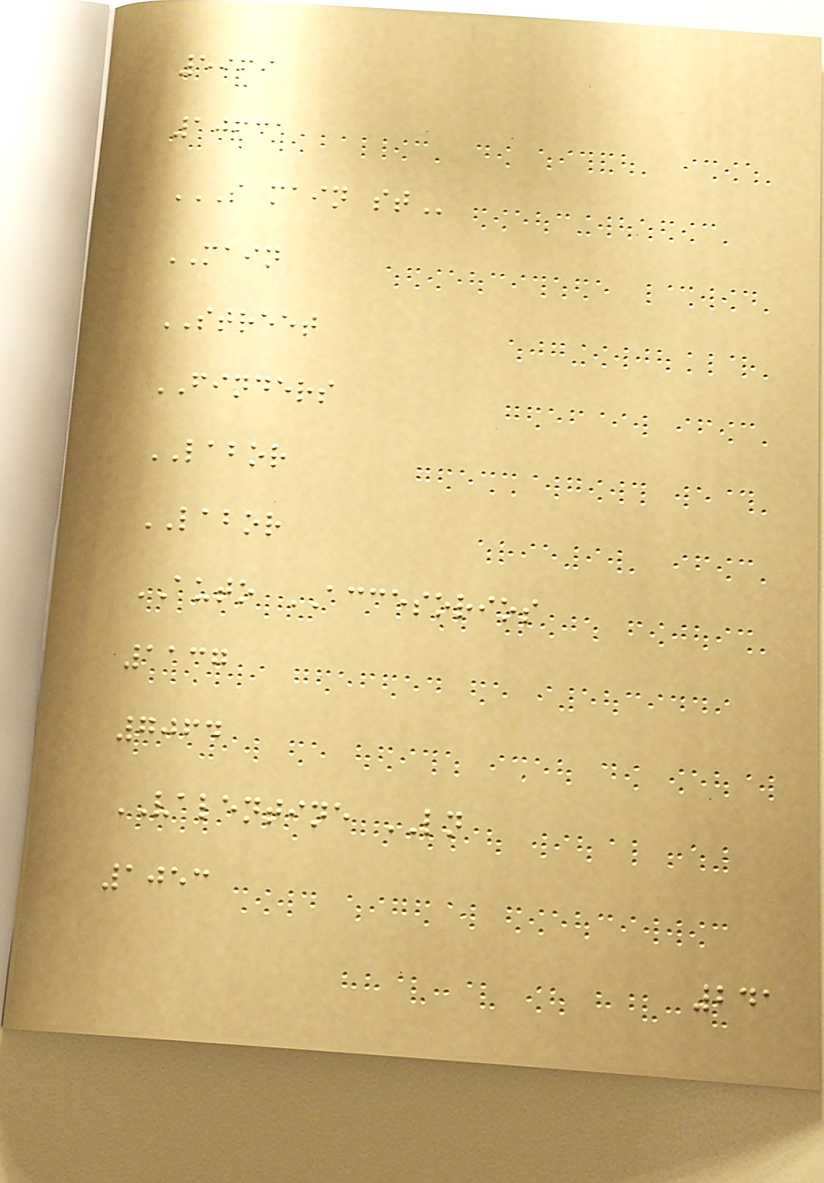5969
10631
S MAIN ST
MAIN
STREET
FINDERS
LABOR
LABOR
AUTO ACCESORIOS
1137
7064
VALENTINE LN
1053
241
